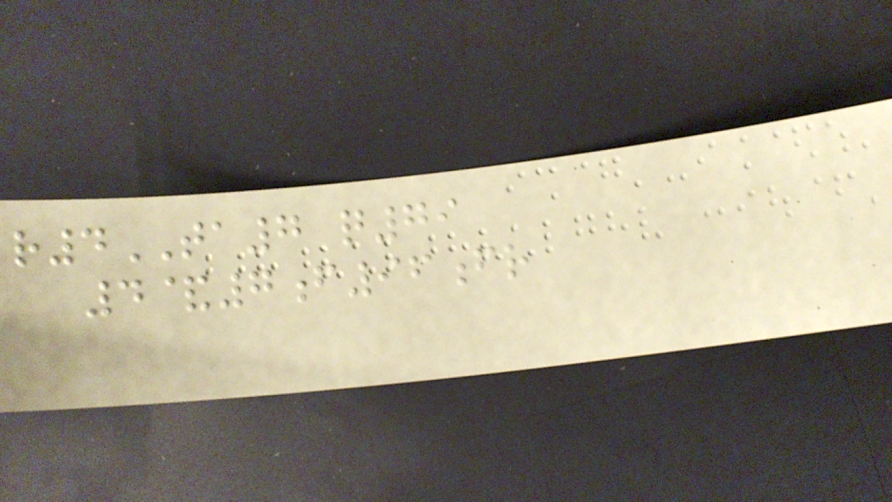r4TA7 q79
4&7f96fr
